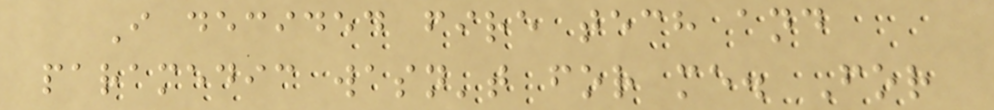I decided fire tech and
paramedic wasn't for me. For
